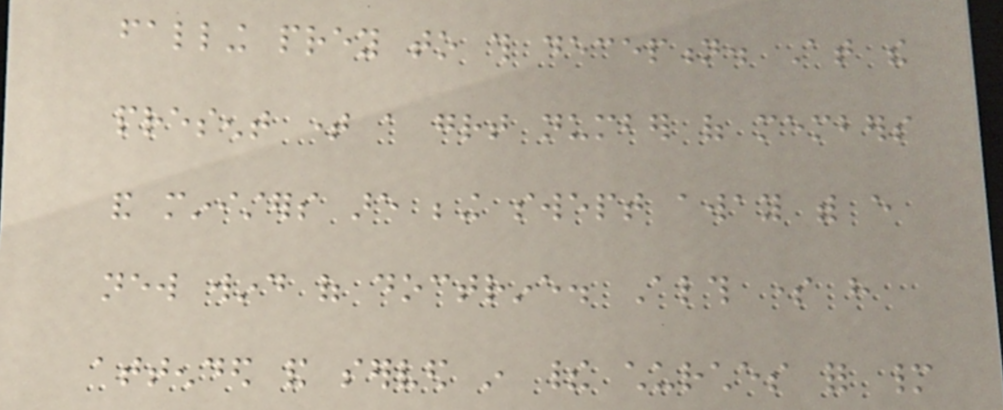falling prey to this deception. At the
present time a great number of members
and ministers are being swept away with every
new wind of doctrine. Although some have
attended and served in their churches for many
